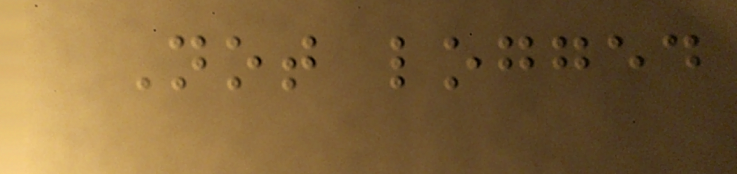Not logged
